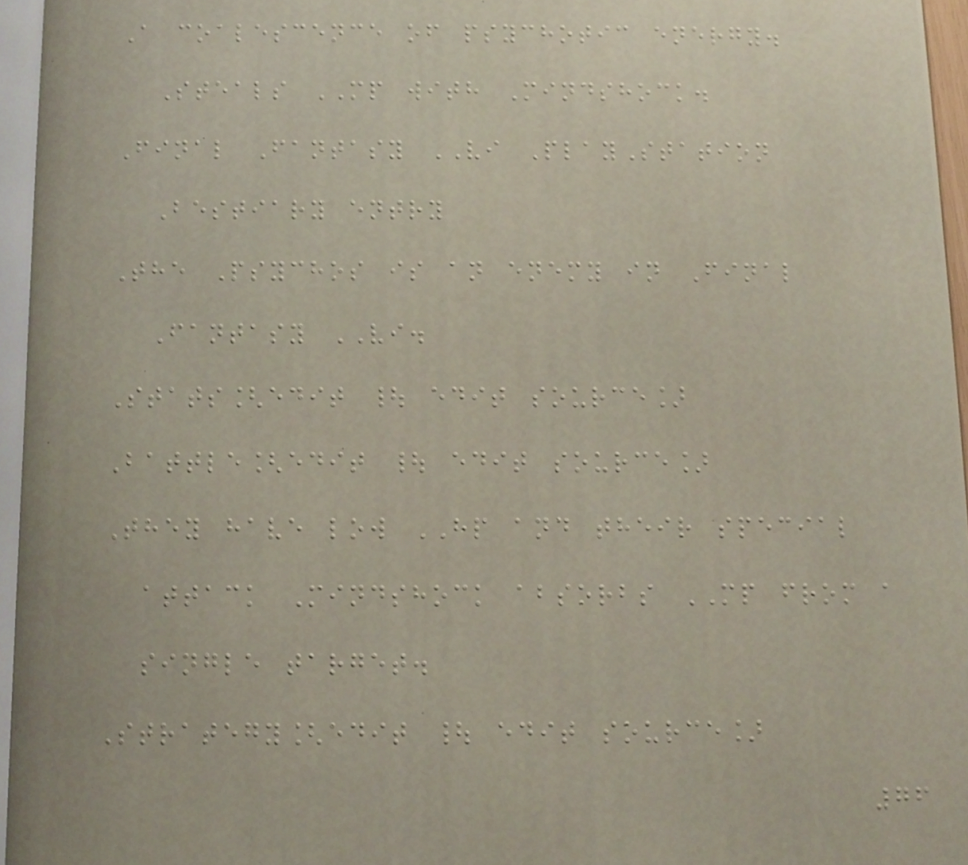A coalescence of psychotic energy.
Steals MP with Mindshock.
Final Fantasy VI PlayStation
Bestiary entry
The Psychos is an enemy in Final
Fantasy VI.
Stats[edit | edit source]
Battle[edit | edit source]
They have low HP and their special
attack Mindshock absorbs MP from a
single target.
Strategy[edit | edit source]
76
